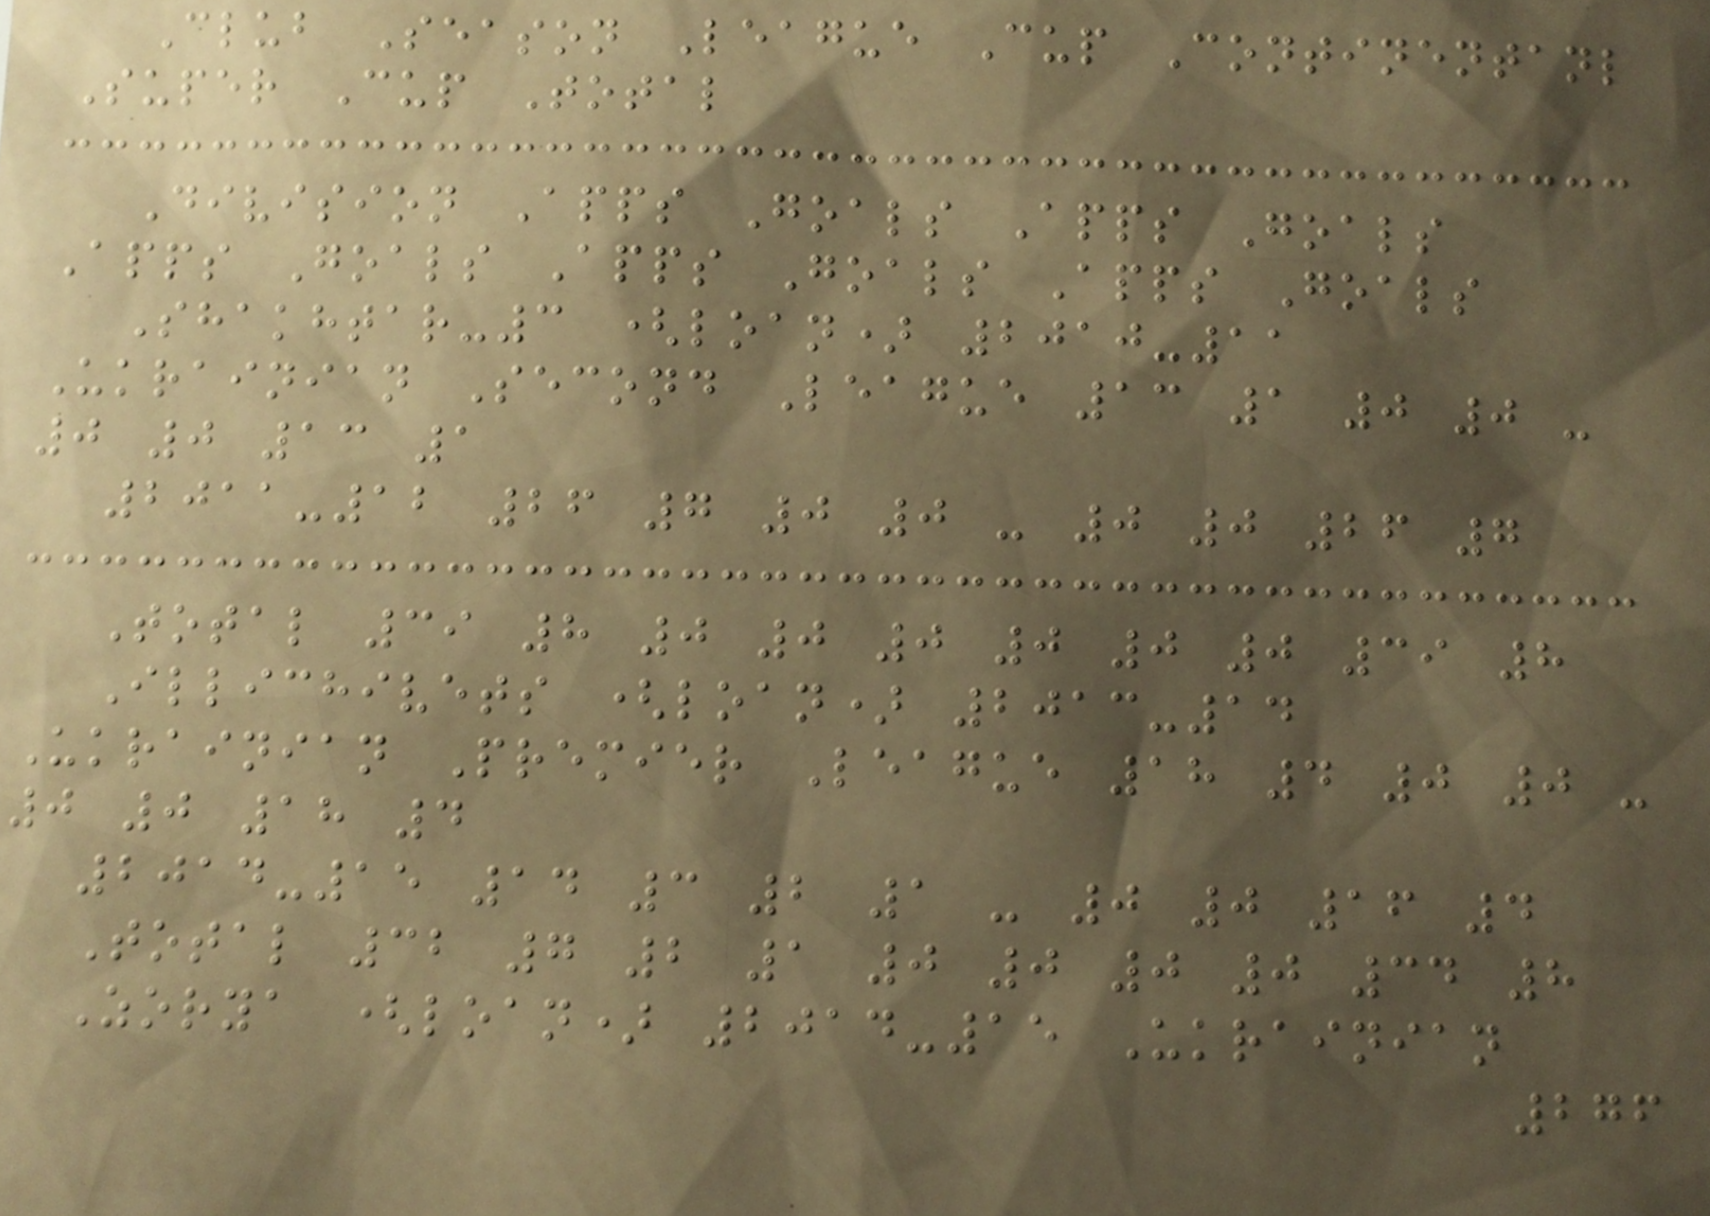Club Season League Cup Continentanl
Super Cup Total
Division Apps Goals Apps Goals
Apps Goals Apps Goals Apps Goals
Shakhtar-3 (loan) 2010-11
Ukrainian Second League 13 1 0 0 -
0 0 13 1
2011-12 26 7 0 0 - 0 0 26 7
Total 39 8 0 0 0 0 0 0 39 8
Illichivets (loan) 2013-14
Ukrainian Premier League 18 4 0 0 -
0 0 18 4
2014-15 14 3 2 1 - 0 0 16 4
Total 32 7 2 1 0 0 0 0 34 8
Zorya (loan) 2014-15 Ukrainian
276
